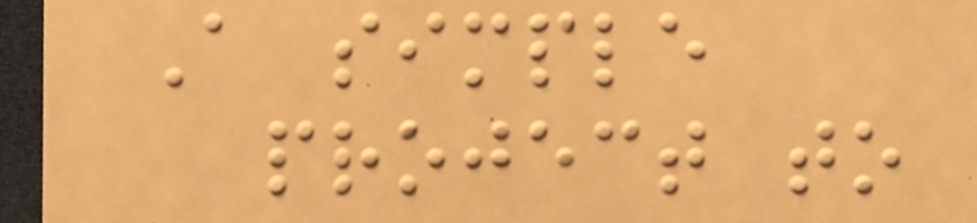A simple
project to
